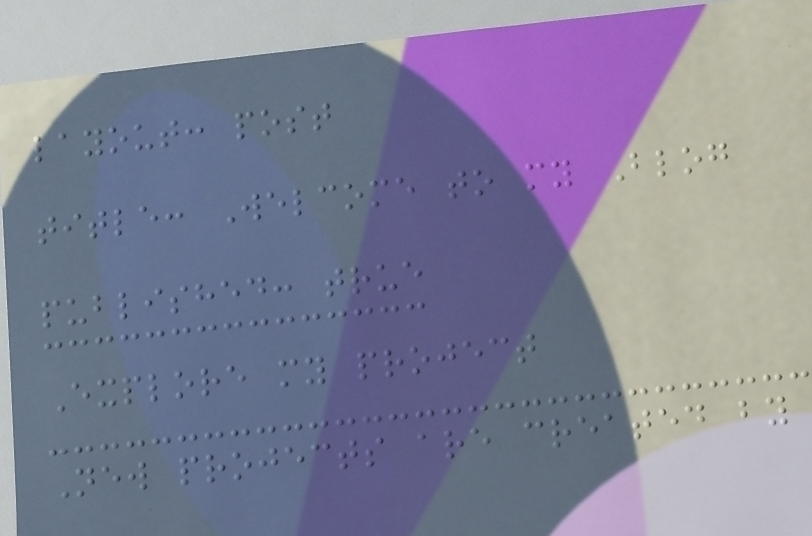layout: post
title: Welcome to my Blog
published: true
Explore my project
New projects are created by
